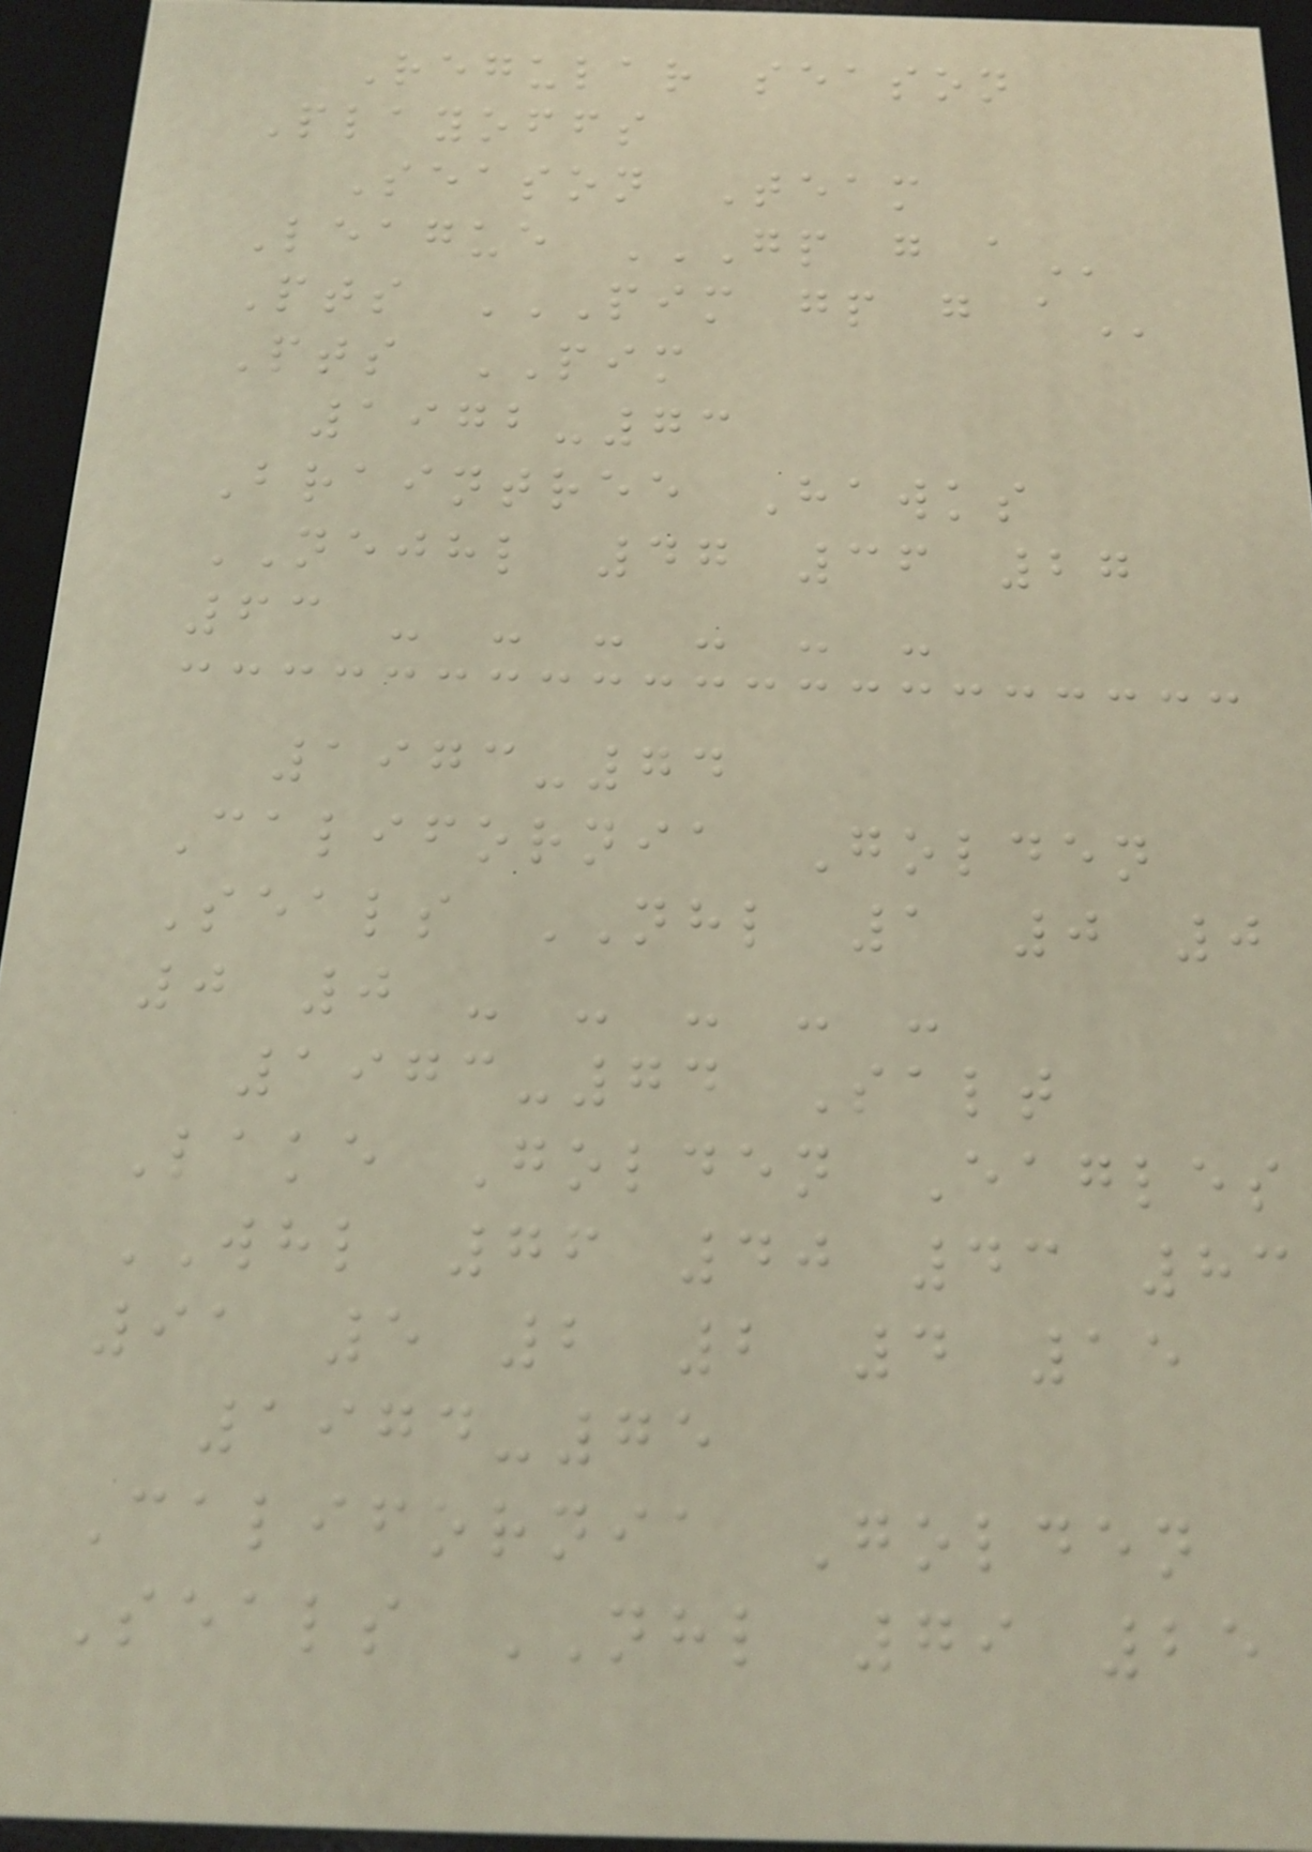Regular season
Playoffs
Season Team
League GP G A
Pts PIM GP G A
Pts PIM
1972-73
Braintree Hawks
NEJHL 47 36 27
63 - - - - - -
1973-74
California Golden
Seals NHL 1 0 0
0 0 - - - - -
1973-74 Salt
Lake Golden Eagles
WHL 76 40 43 83
91 5 2 2 4 15
1974-75
California Golden
Seals NHL 79 25
